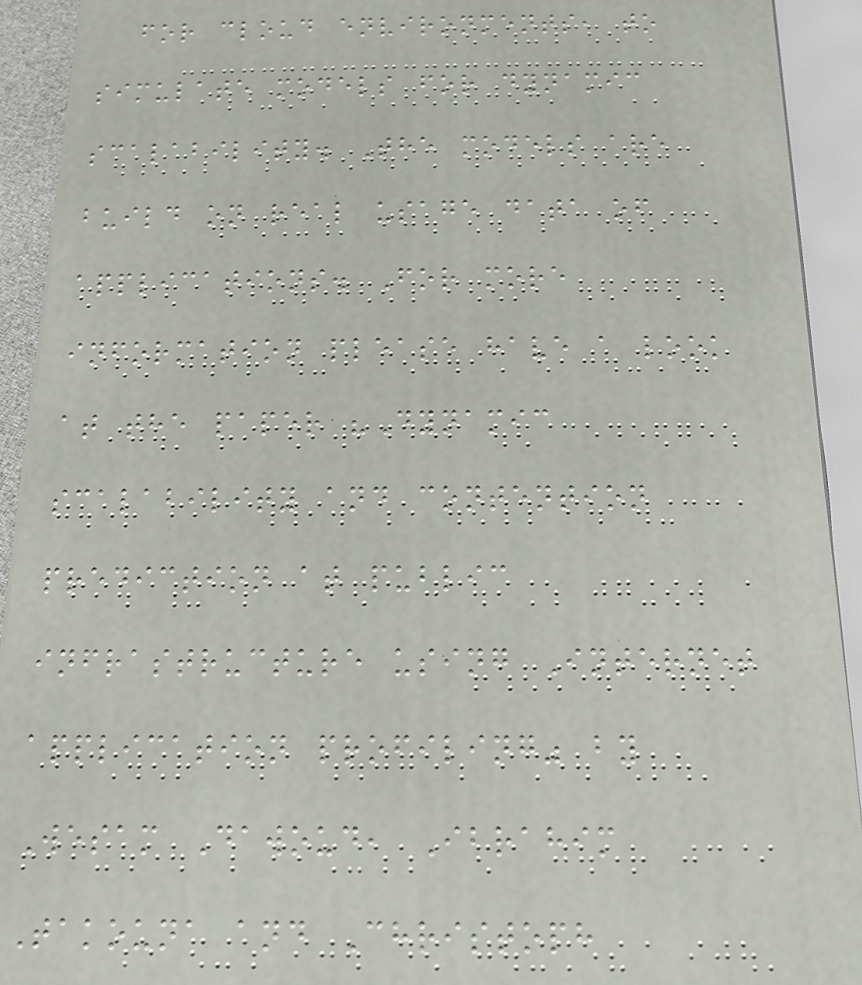for cloud environments, to
simulate models for dynamic
scalability. The models are
build on real usage data of
applications. For more
information please have a look
at the paper "Dynamic
scalability and contention
prediction at public
infrastructure using Internet
application profiling" by
Wesam Dawoud, Ibrahim
Takouna and Christoph
